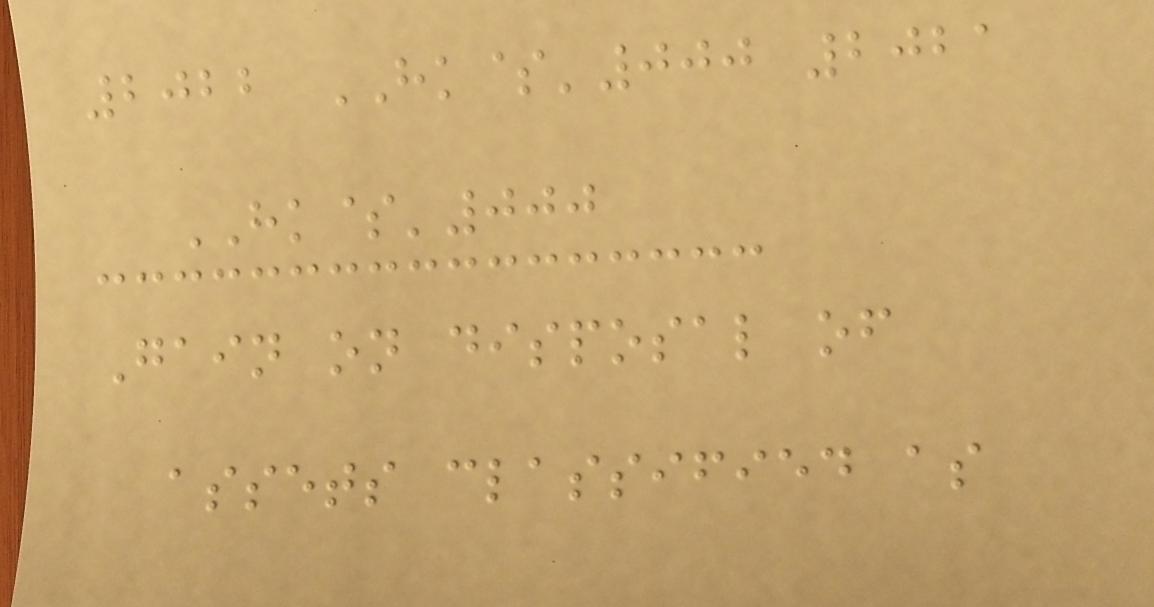2022 HK$'000 2021
HK$'000
Gain on disposal of
assets classified as
